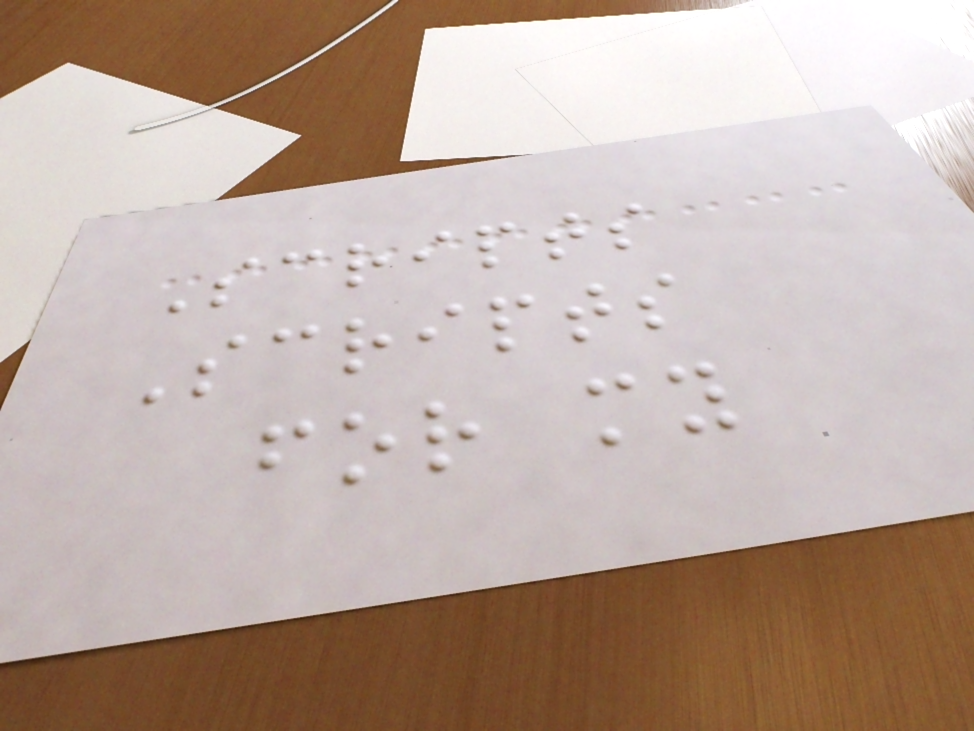Scripts
Scripts
for my
